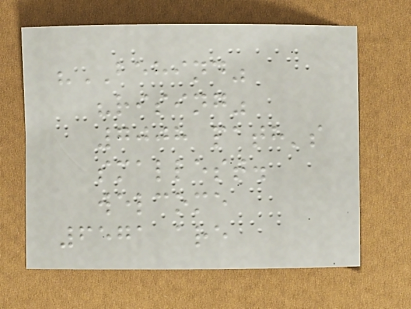"BEHIND"
"rising"
7008 path's
smallest.
welcome
6571 are
